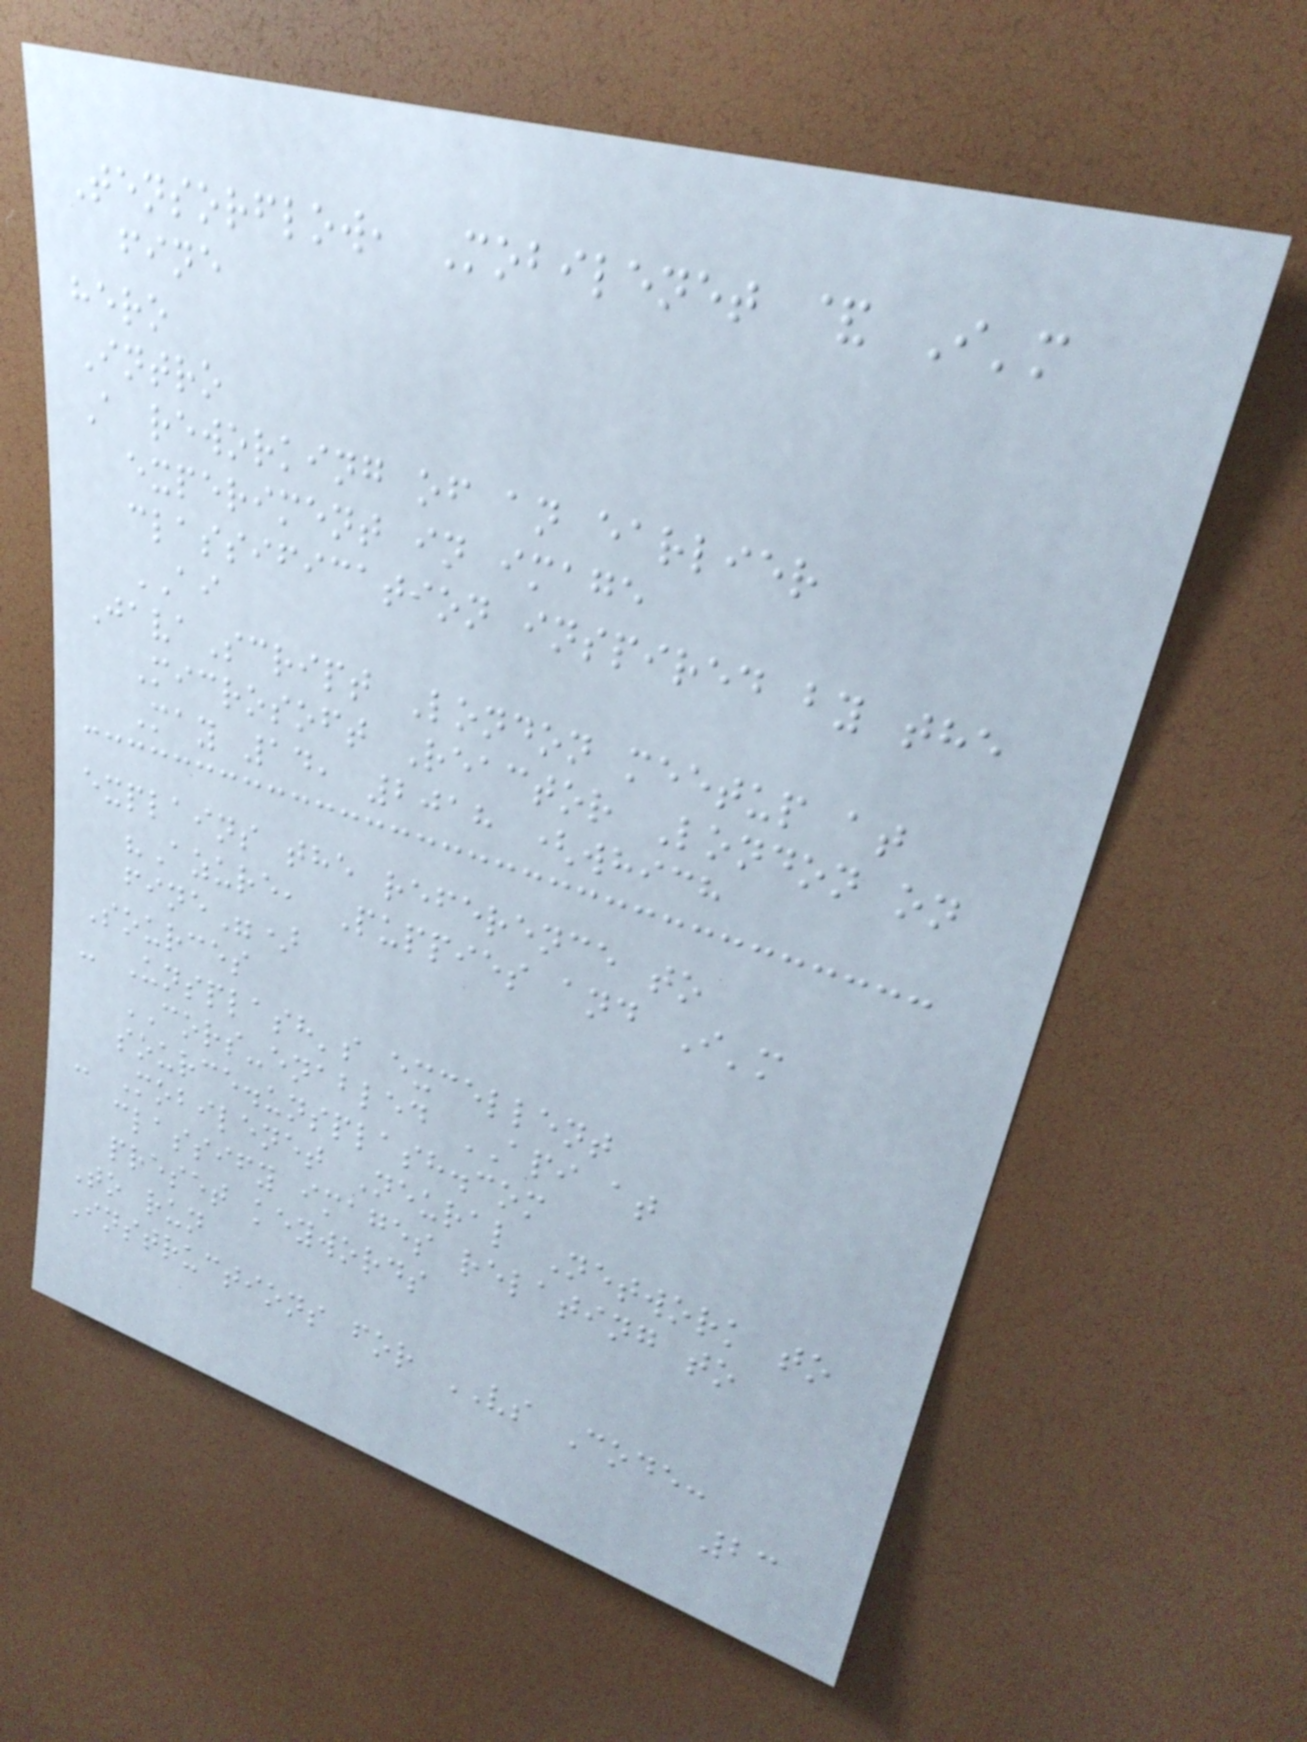Tensorflow, Mobilenet & I'm
fine
hero
Intro
A reworking of an earlier
experiment in image
classification inspired by the
AI
JavaScript London meetup at
Microsoft Reactor London on
May 14, 2018 (which
explains the reference to
"Azure, Puppies and I'm
fine")
Sources
- Unsplash's excellent
CORS-enabled API at
source.unsplash.com
- Mobilenet Neural Network to
classify images relating to
preset keywords
To run
Instructions for VS Code:
23
